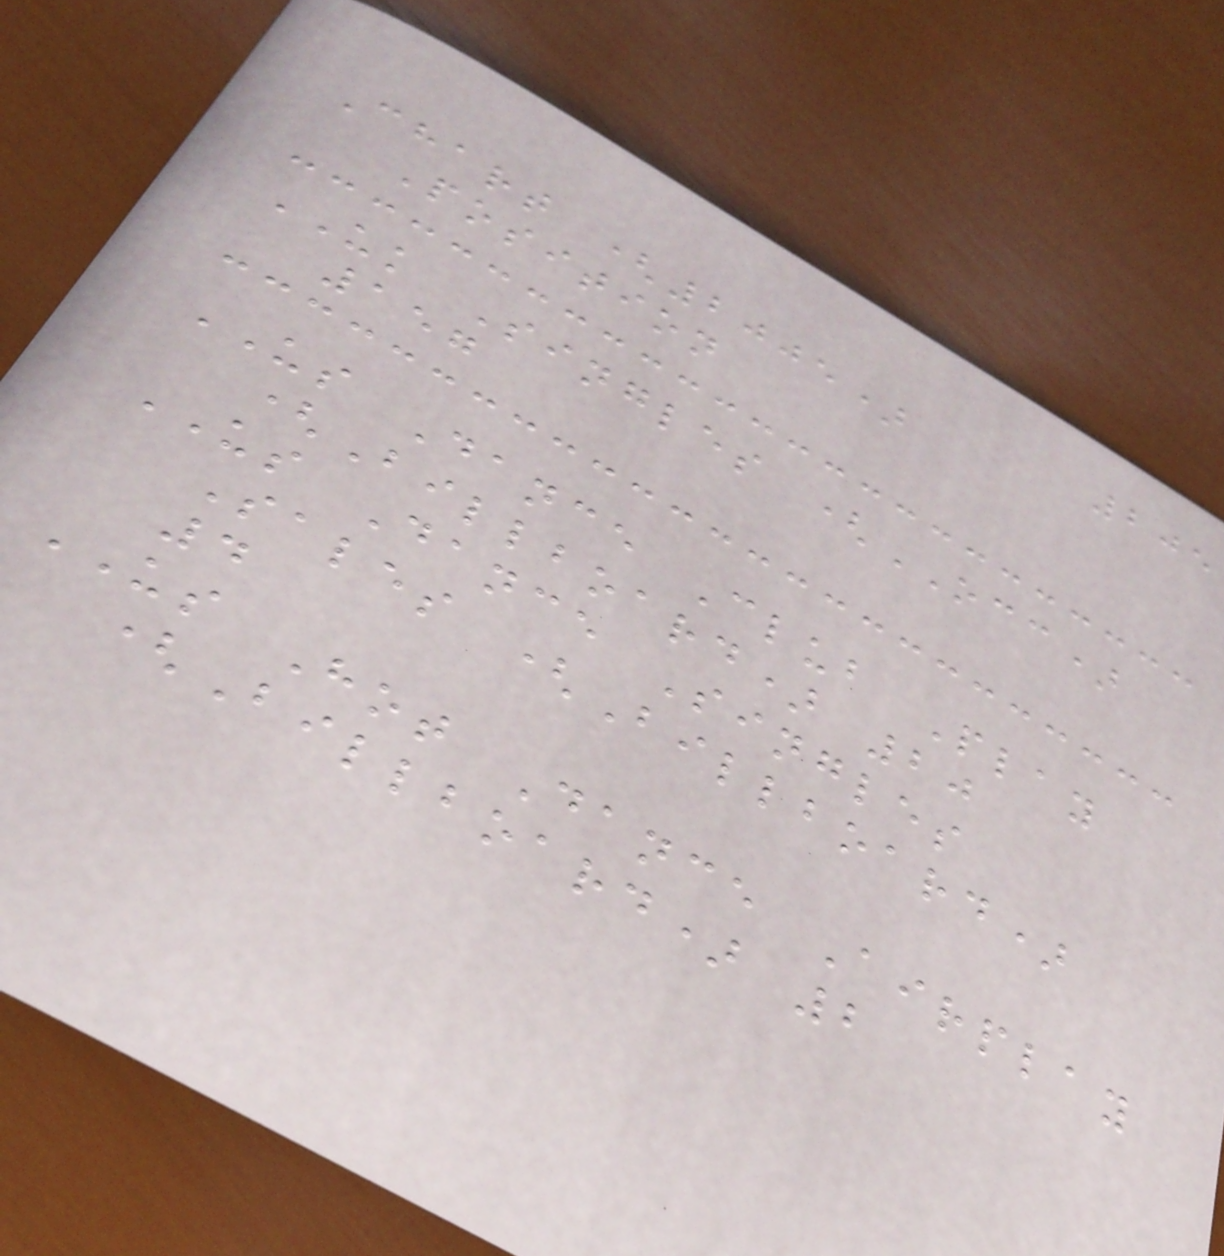205
Chart (2005)
Position
UK Singles (OCC)
157
US Dance Club Play
(Billboard) 20
US Dance Singles
Sales (Billboard)
4
US Hot Dance Airplay
(Billboard) 2
